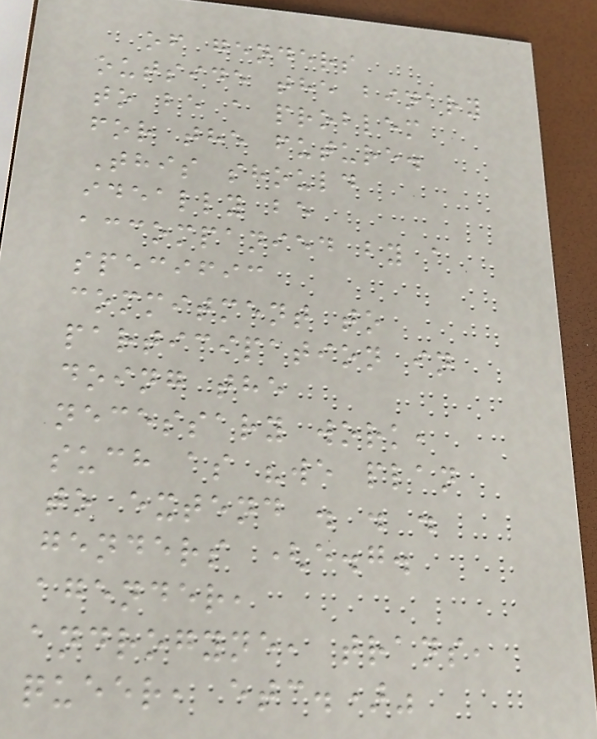of genders
outside the binary
to be a problem
for the future.
This should
ideally be
accompanied by a
specific
commitment to
participation in
doing the
necessary work,
such as "we plan
to extend . . .
genders (e.g.
agender,
androgyne, trans,
queer, etc.)"
